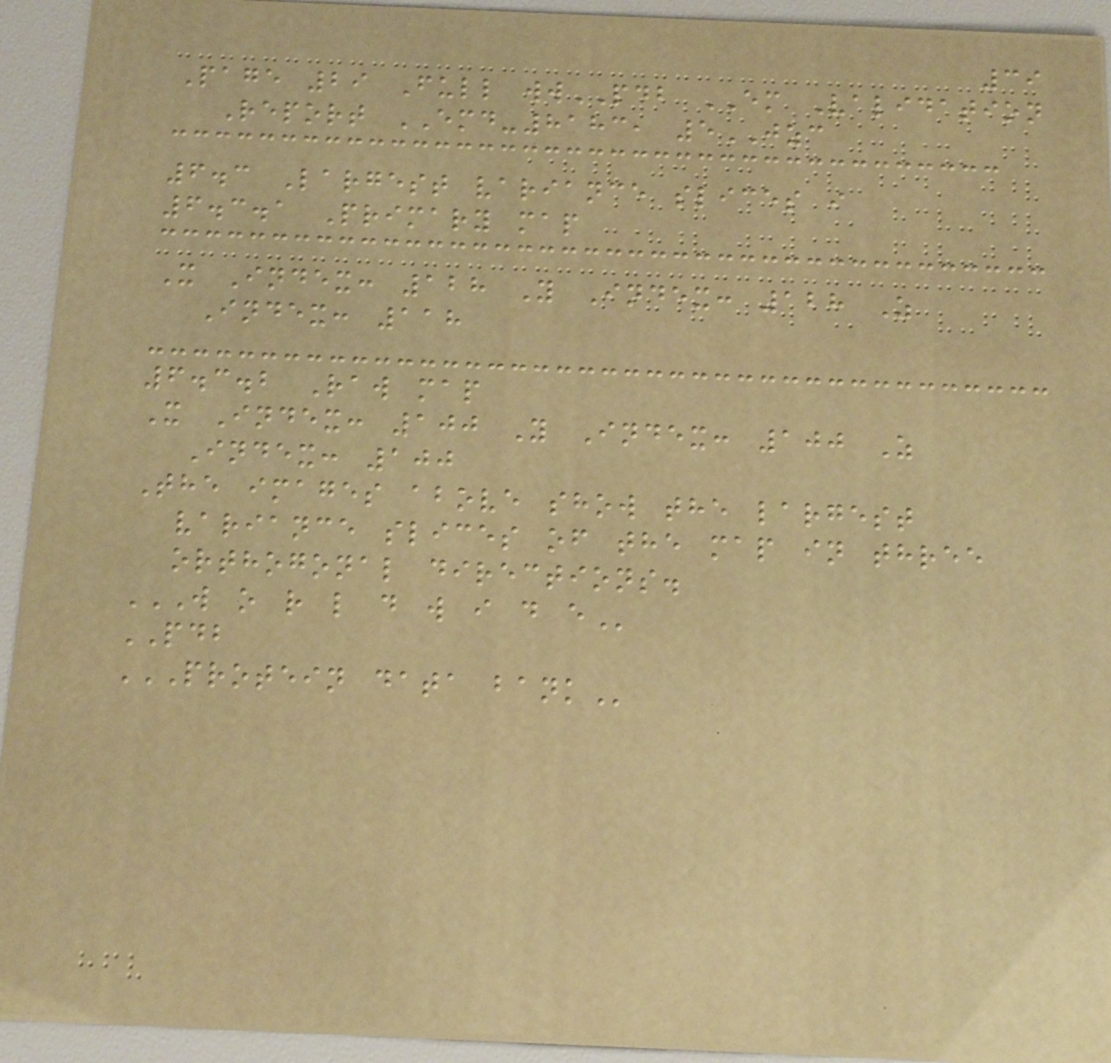39
Page 29 Full wwPDB EM Validation
Report EMD-8183, 5JZC
6.3 Largest variance slices i
6.3.1 Primary map
X Index: 128 Y Index: 128 Z
Index: 118
6.3.2 Raw map
X Index: 100 Y Index: 100 Z
Index: 100
The images above show the largest
variance slices of the map in three
orthogonal directions.
W O R L D W I D E
PDB
PROTEIN DATA BANK
